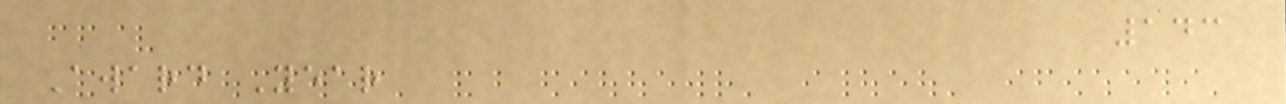143
Award Year
